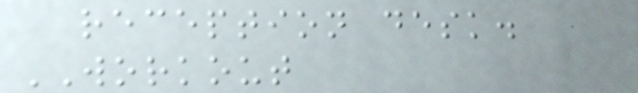reception desk.
WORKOUT
